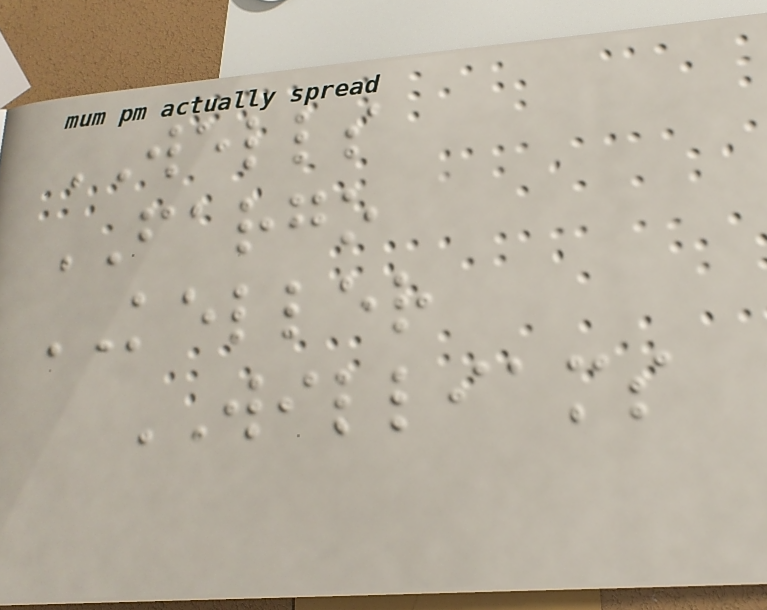WELLS
FARGO
KELLER
WILLIAMS
